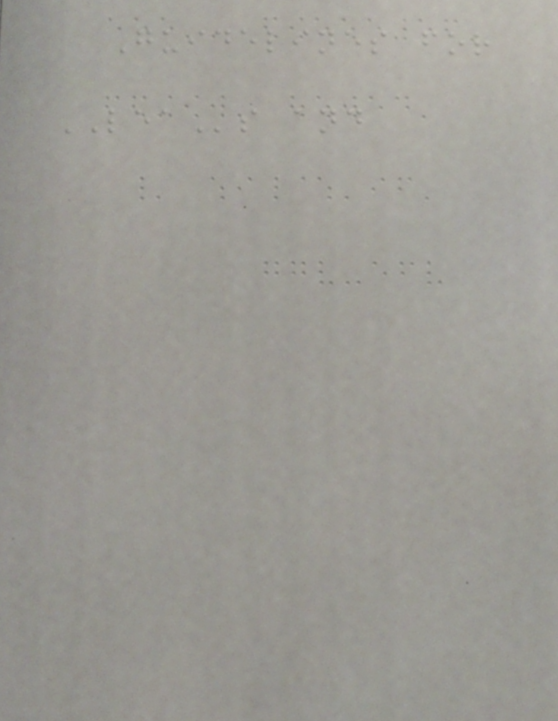Guidelines for
LEAs and
